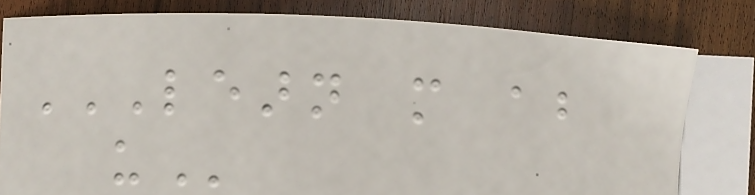LEARN MORE ABOUT
US
